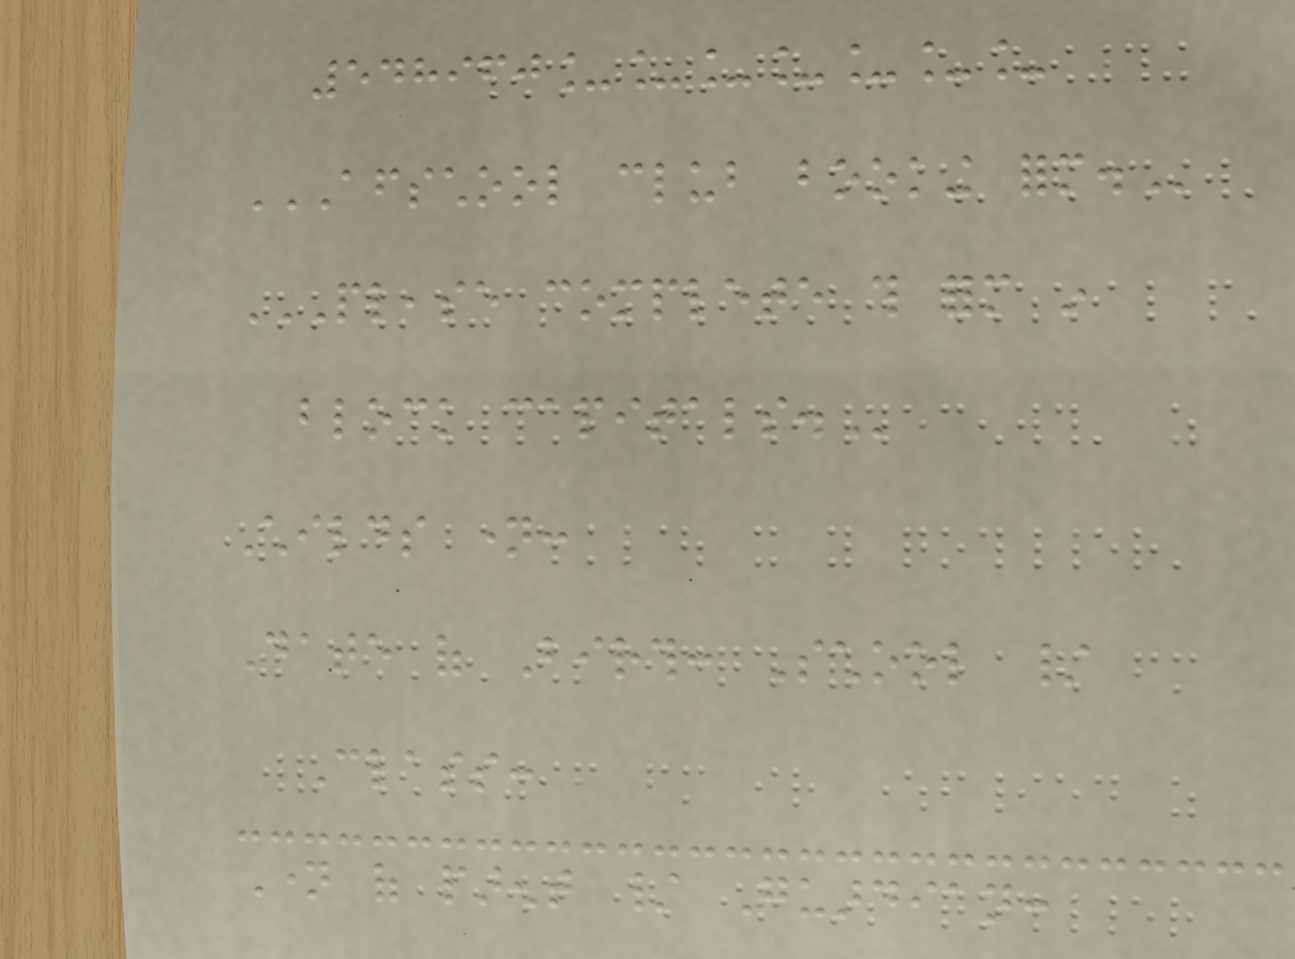548960_______
AFTERSCHOOL CLUB BOOKING FORM.
PLEASE COMPLETE THIS FORM IN
BLOCK CAPITALS.
Childs name:
Date of Birth: School /
Class:
Name of parent / Guardian:
